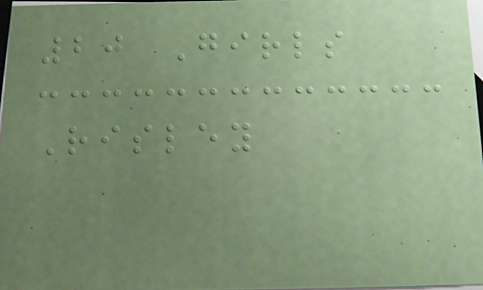20 Girls
Risley
